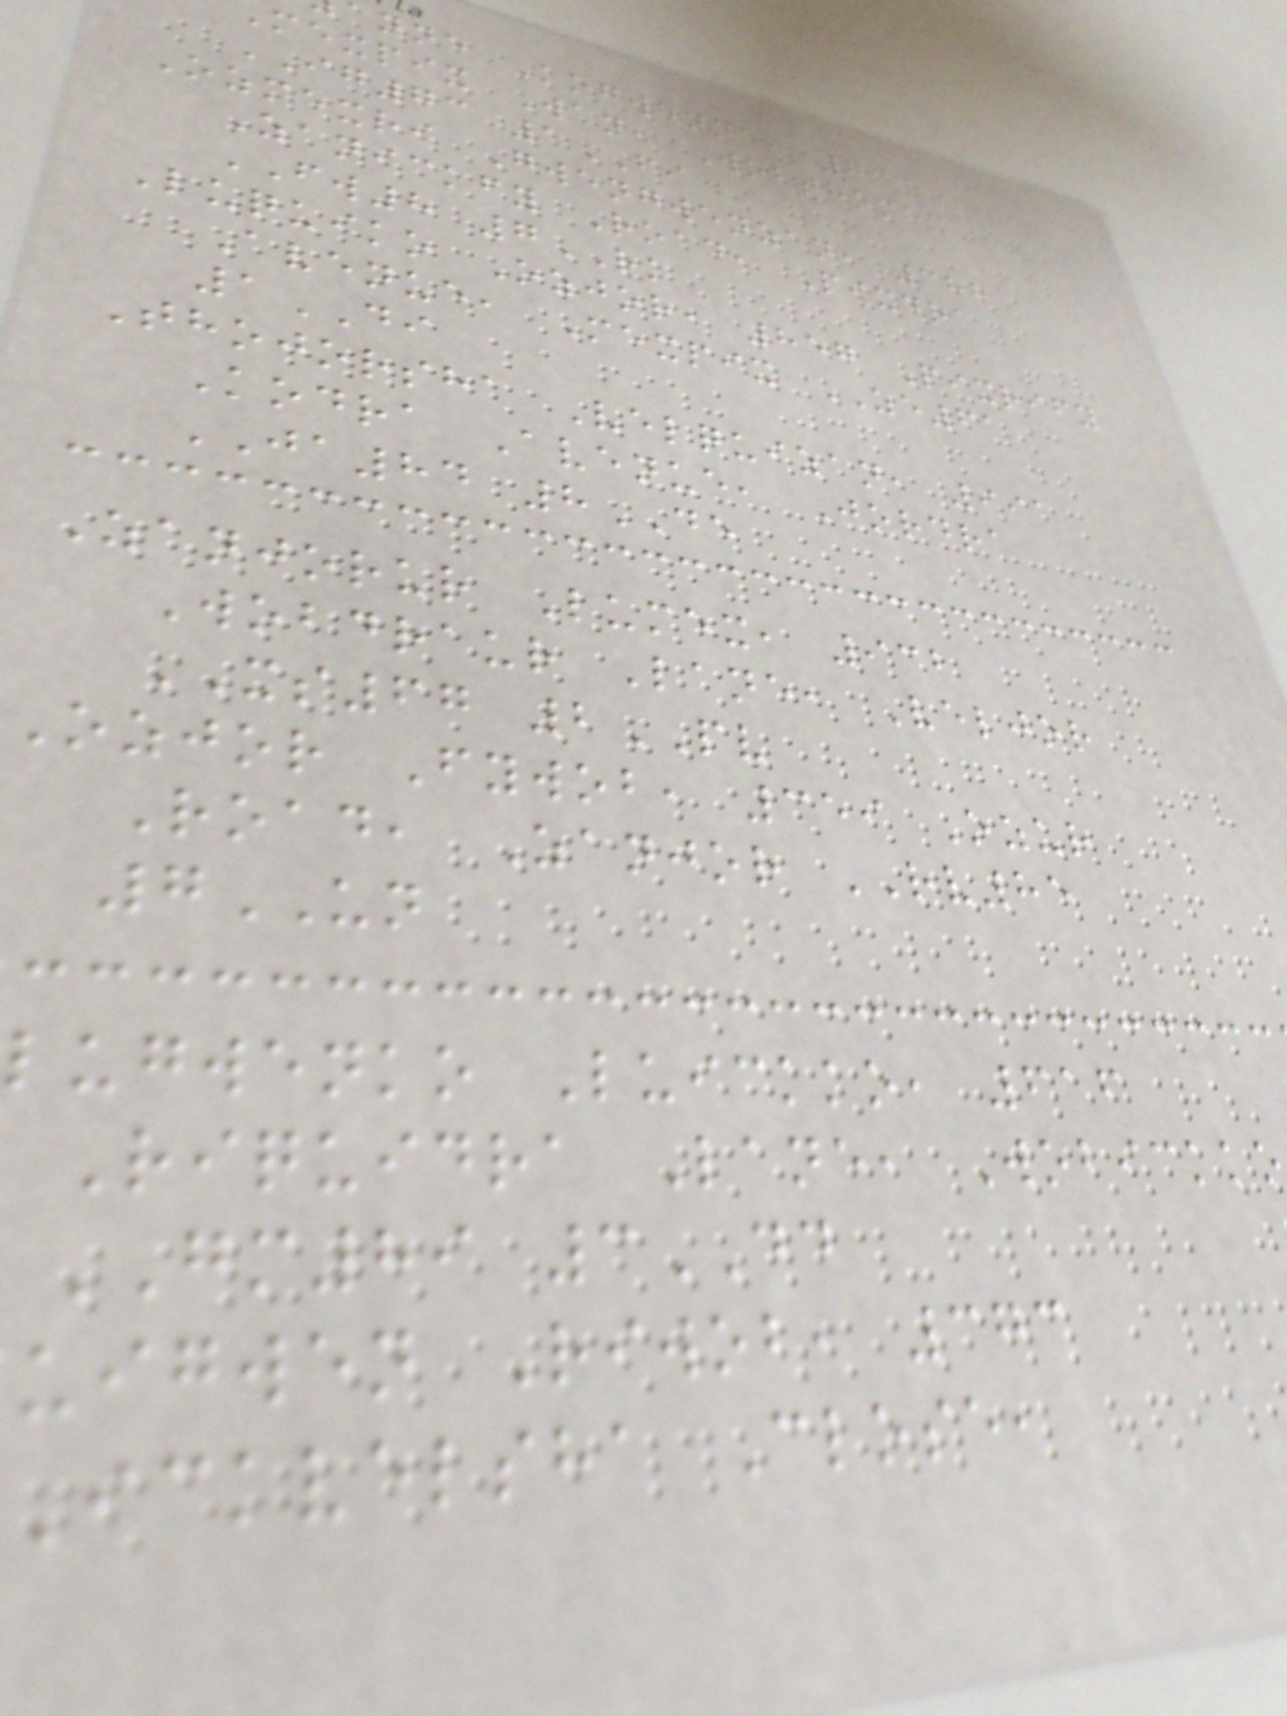nne Kogwenne, 733
mexpix Way, Wobthomex
IG73 1FI
Ozmexri Gwengwenzan, 388
Zanickfy Road, Pixdra
FW8 7RK
Luquiko Ozjor, 857 Pixrify
Avenue, Mexpix ZE61
1DI
Thojorsha Velquizan, 991
Kodra Avenue, Jordra
JA84 8DE
Zanjorur Lumex, 932
Wobdraur Lane, Veljor
XS67 2PV
Ozjor Fywob, 359 Ozur
Road, Zanjor RV85
7UN
lugwenko Luickko, 616
Riquidra Lane, Wobickko
GM89 3DD
uigwen Riwob, 373
Ickvelsha Close,
